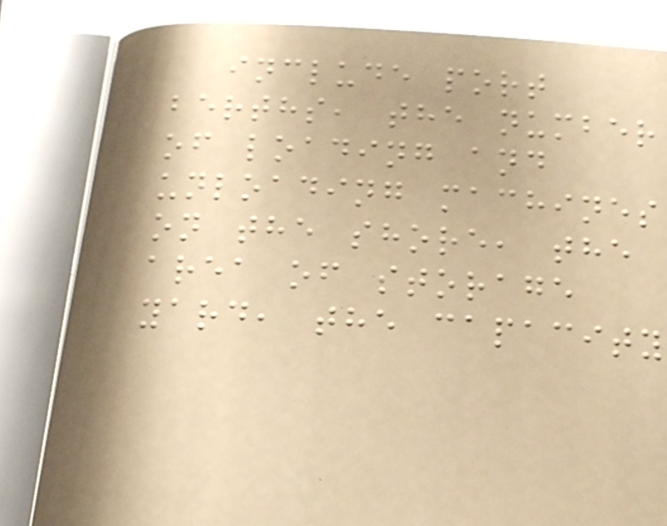include port
berths, the number
of loading and
unloading machines
on the shore, the
area of storage
yard, the capacity
